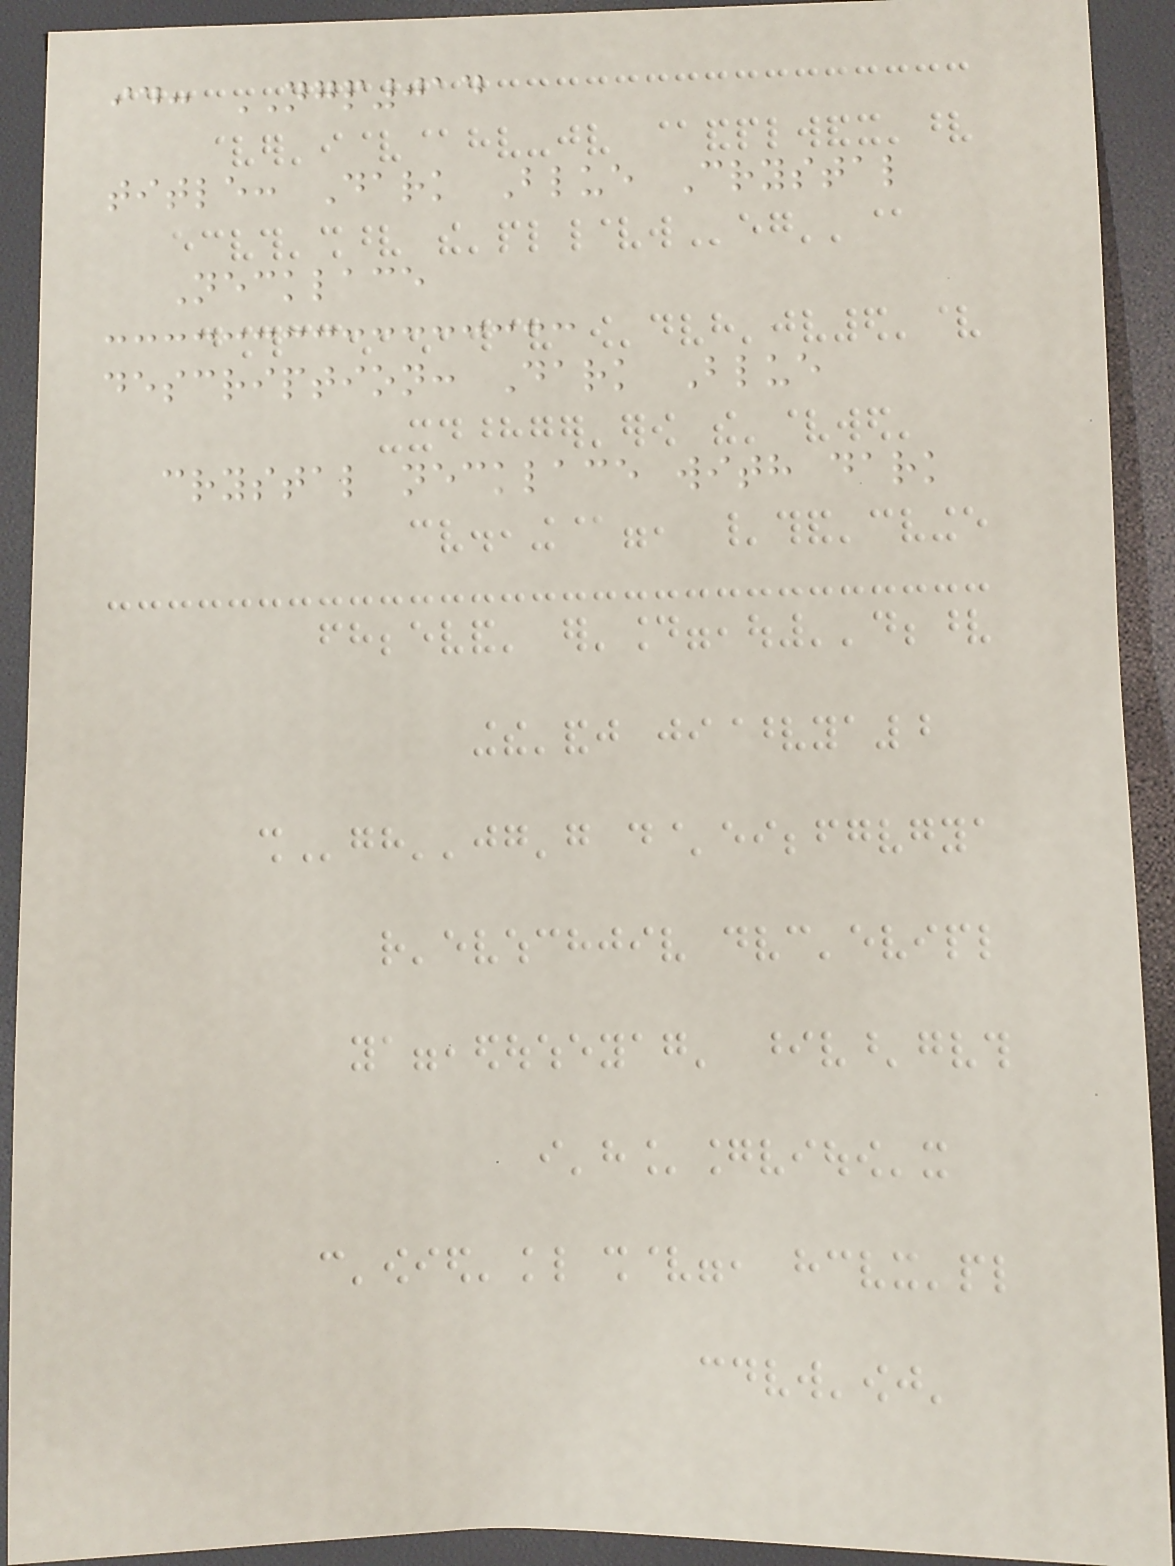id: NGP014
title: Dark Blue Crystal
Necklace
description: Dark Blue
crystal necklace with dark
